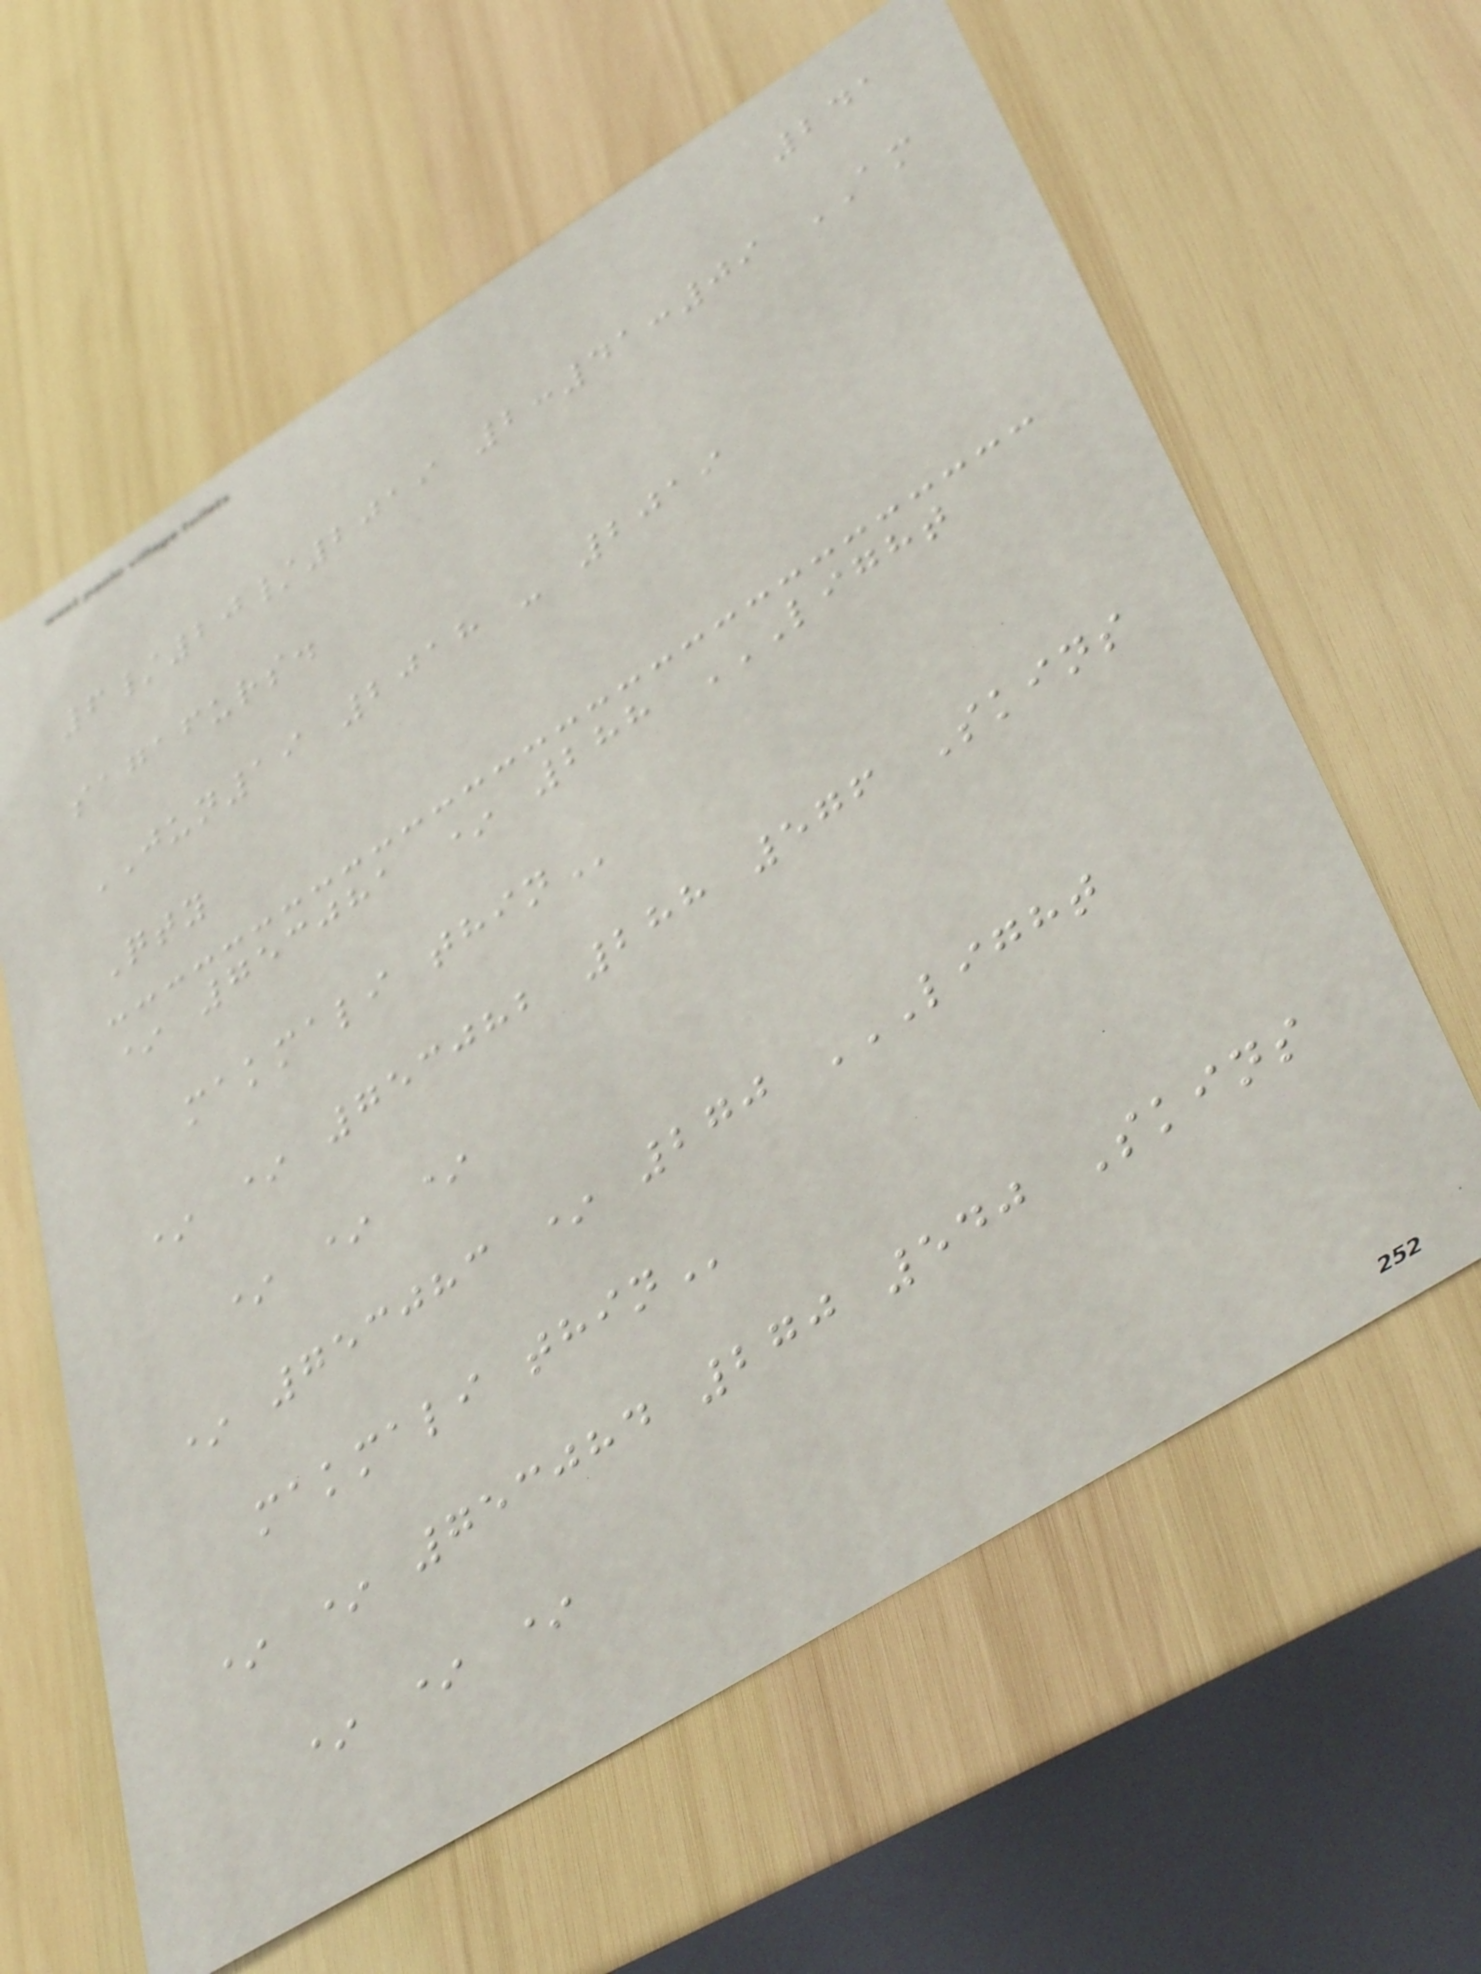241
6/20/2019 2:41:09 AM
sagafurs.
JUN19 2018 - 2019
Qty
* 753081 * 288 LIGHT
MAKMALI THIN
* * 753082 288 576 Skins
* * *
* 753083 * 270 LIGHT
MAKMALI THIN
* * 753084 270 540 Skins
* * *
